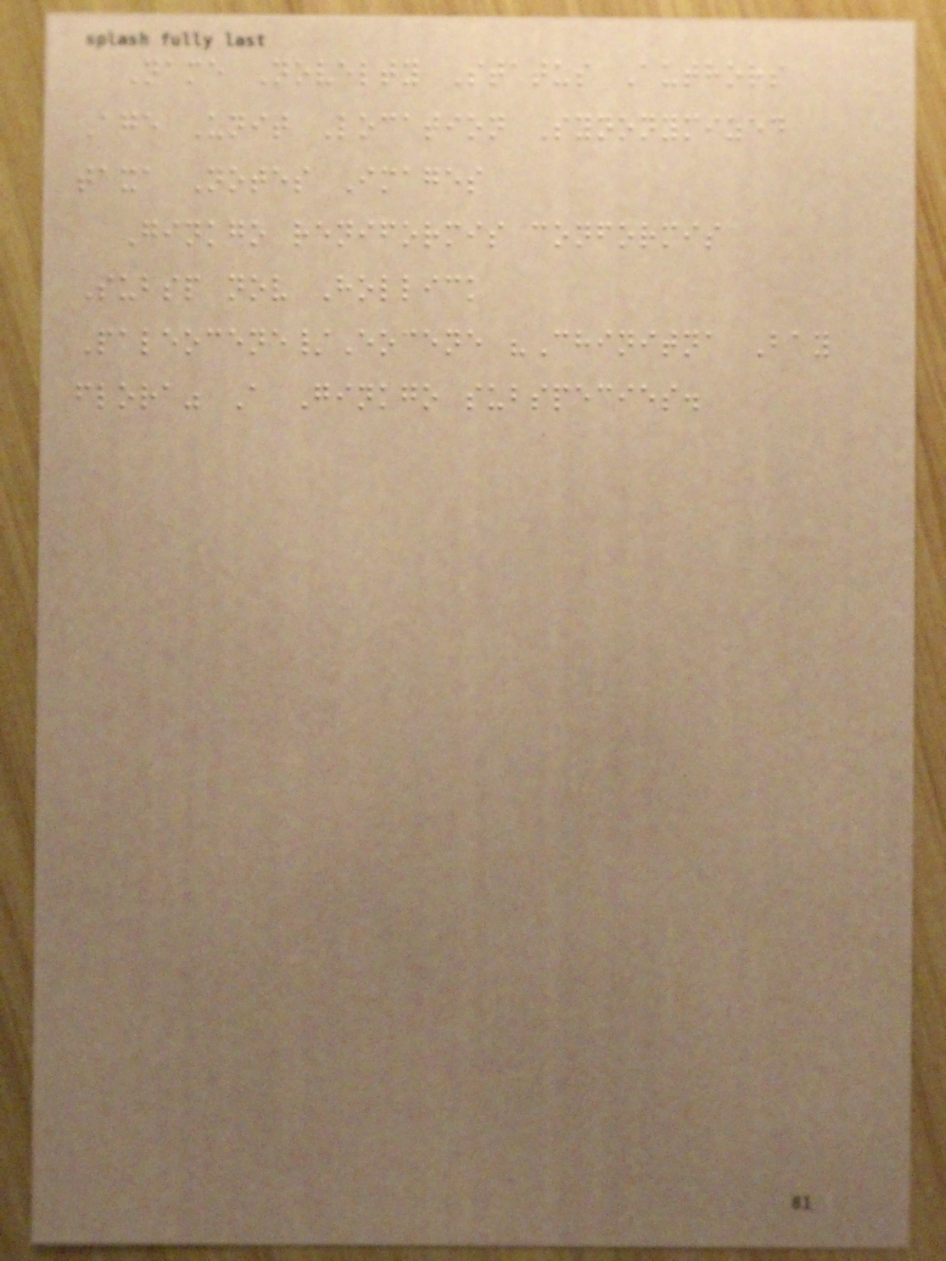Name Novelty Status Authors
Age Unit Location Synonymized
taxa Notes Images
Ginkgo reniformis conformis
Subsp nov Hollick
Paleocene/Eocene "Chinitna Bay
flora" A Ginkgo subspecies.
